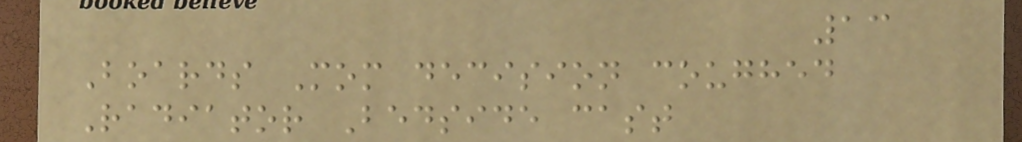13
Boards Mom decision coughed
Radiator Bedside cast
